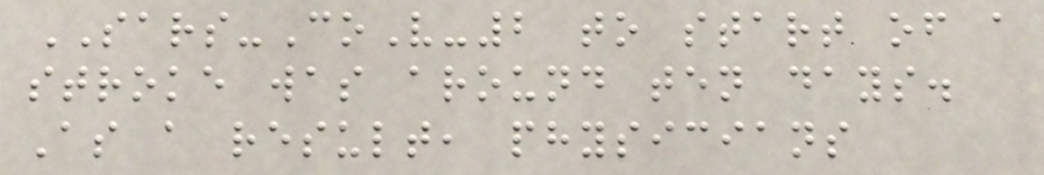SARS-CoV-2 to start of a
stroke was around ten days.
As a result, physicians
